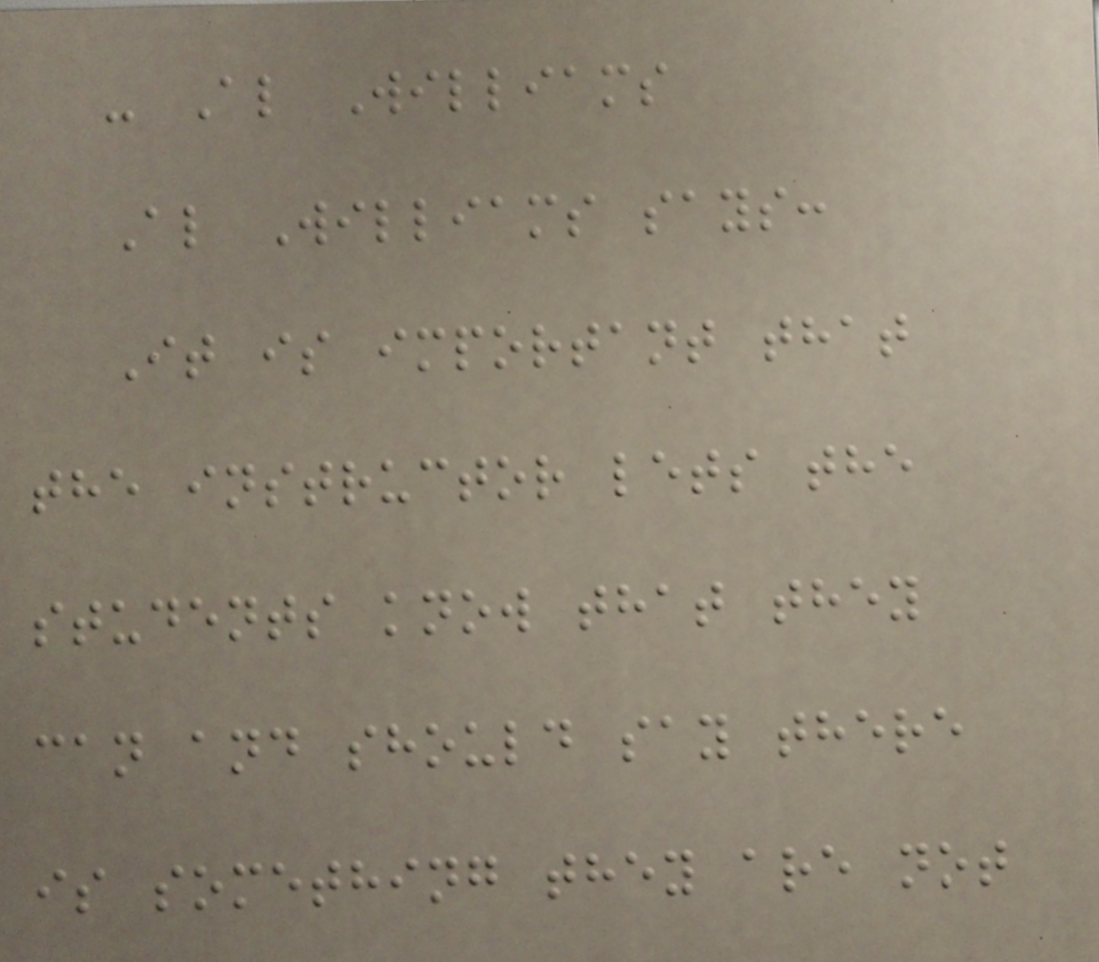- Al Williams
Al Williams says:
It is important that
the instructor lets the
students know that they
can and should say there
is something they are not
